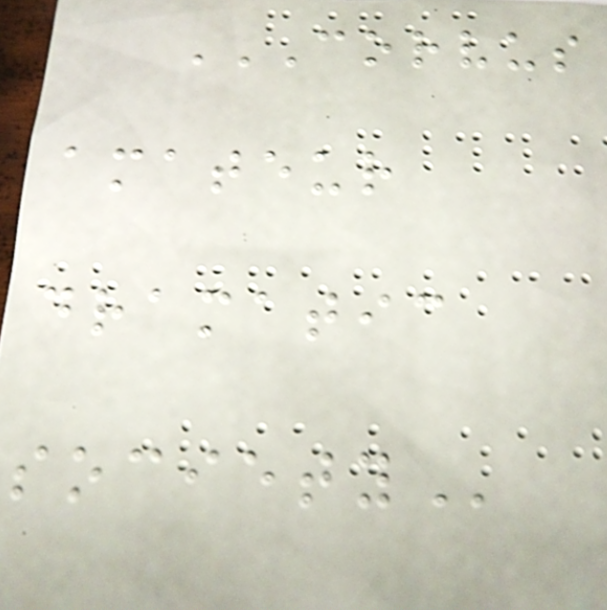CORVUS
AMATEUR
DRAMATIC
SOCIETY
